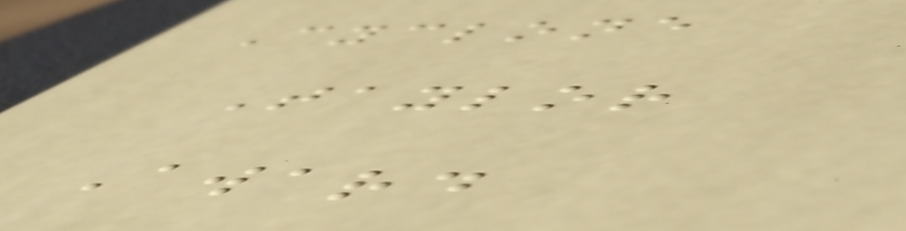Cyclone
Taylor
Award
